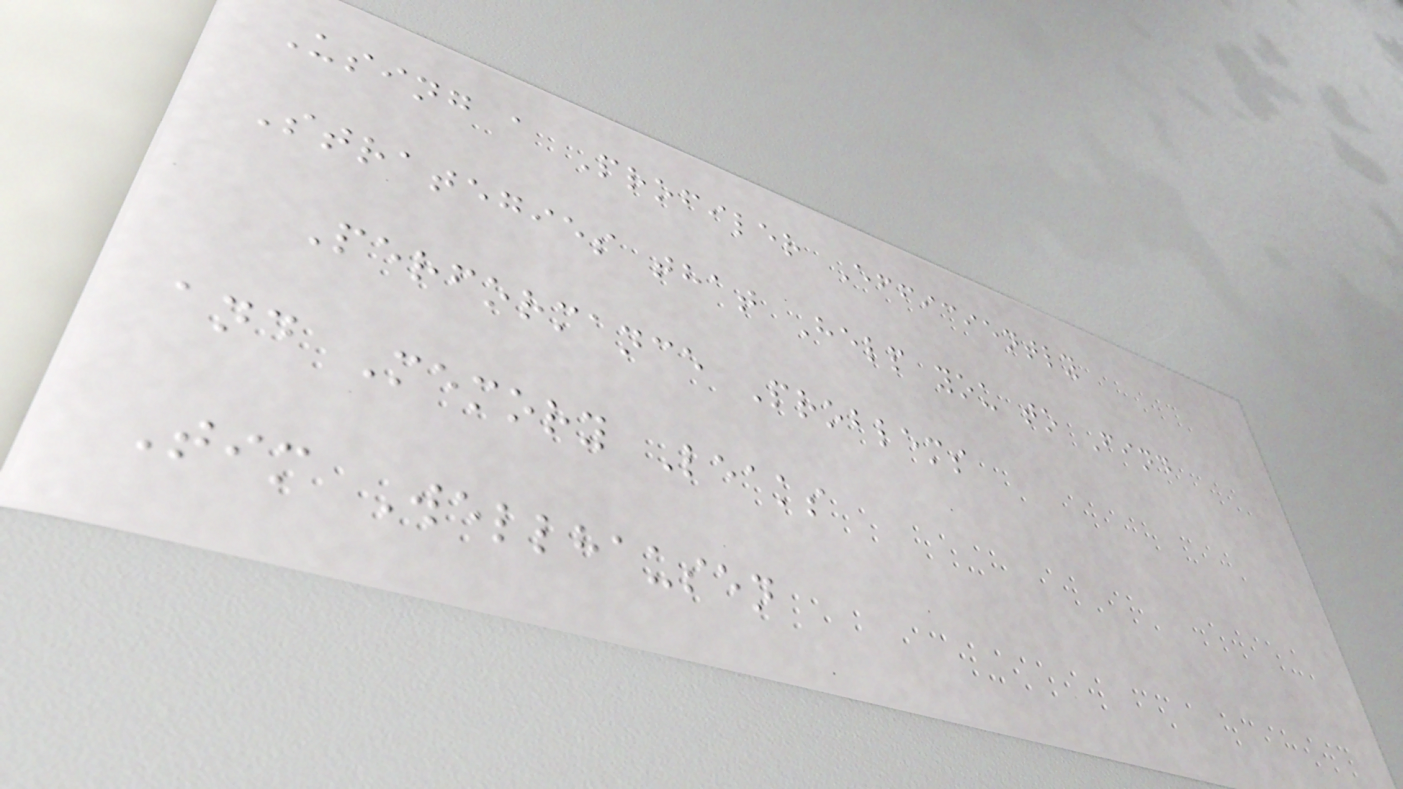Using a Profiler Efficiently
Strategies that Help you to Find
Performance Problems
and Memory Leaks
Tim Wellhausen
